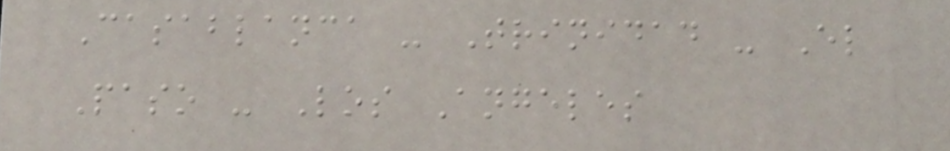Casablanca - Trinidad - El
Paso - Los Angeles
